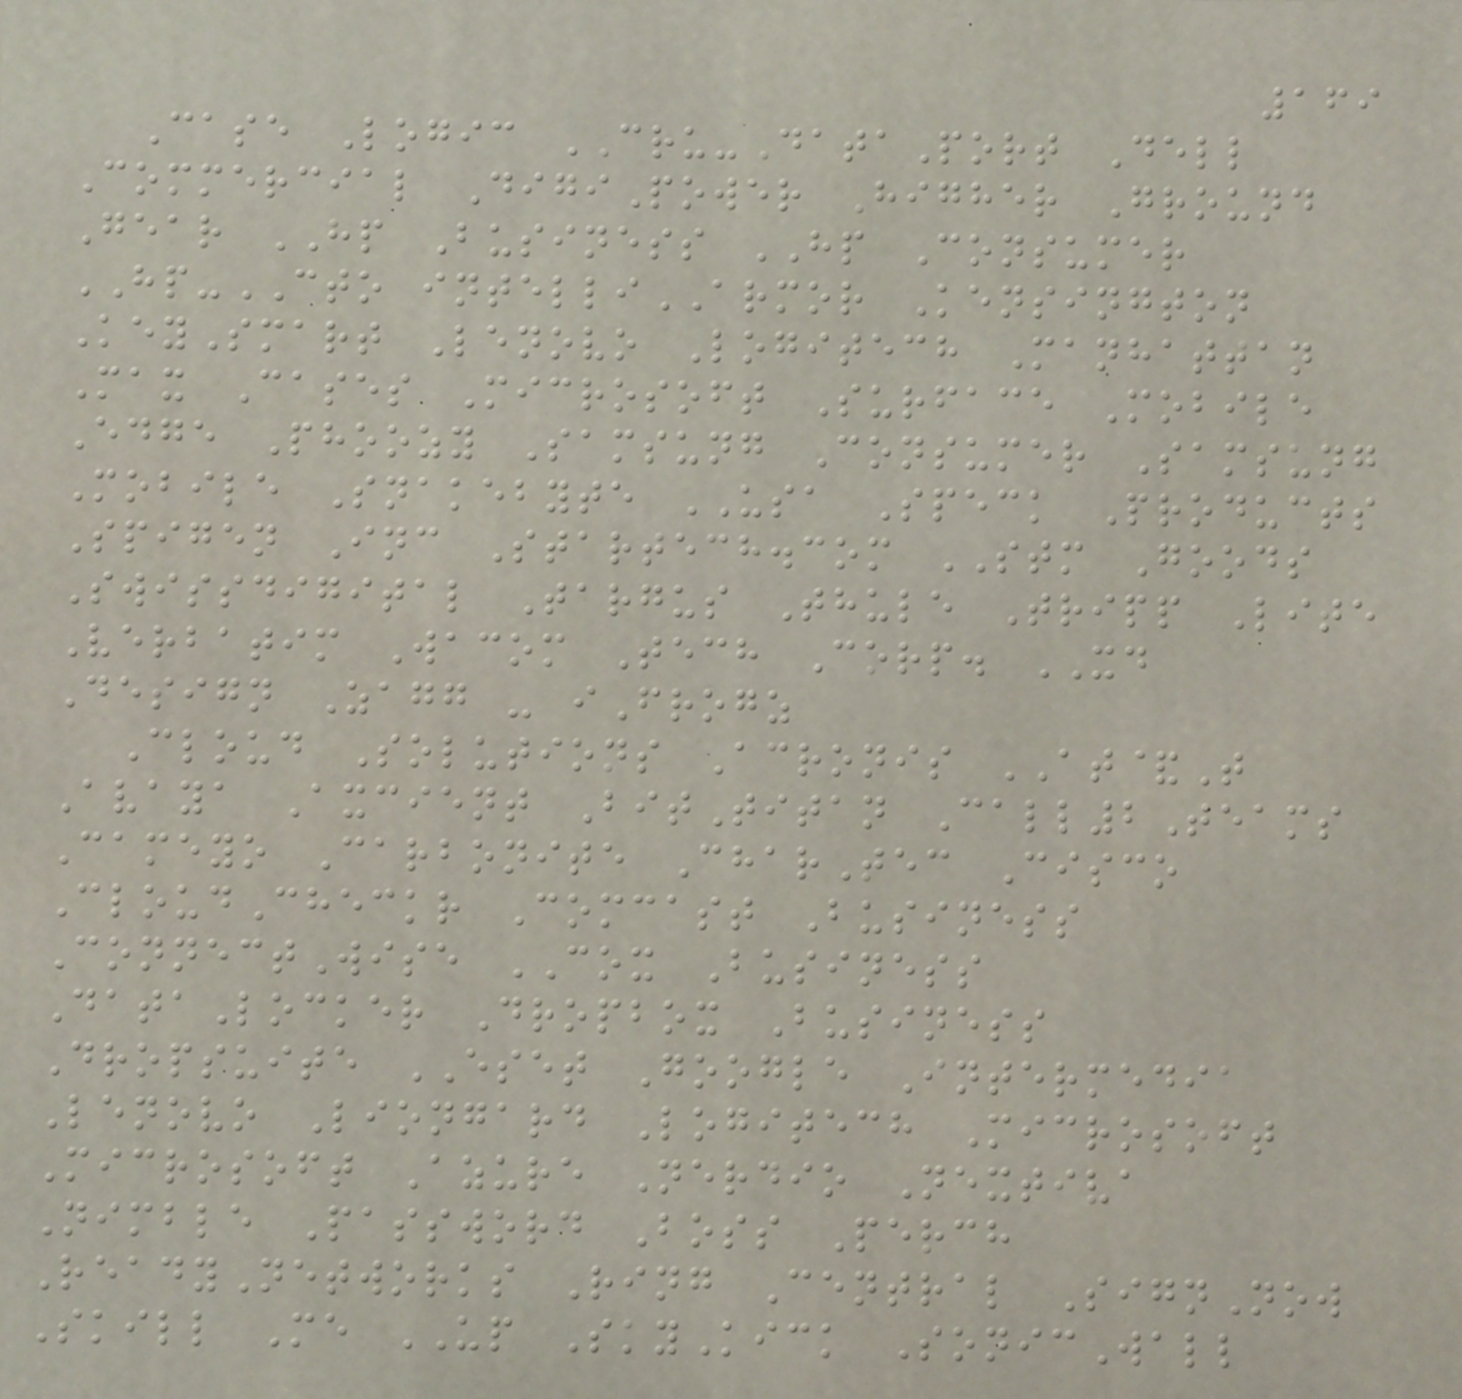169
Case Logic CRU-DataPort Dell
Commercial DigiPower Higher Ground
Gear HP Business HP Consumer
HP-CTO intelliARMOR Kensington
KeySmart Lenovo Logitech Manhattan
Max Cases Microsoft Surface Mobile
Edge Phoozy Samsung Consumer Samsung
Mobile Snakebyte USA Speck Products
Spigen Inc Startech.com STM Goods
Swissdigital Targus Thule Tripp Lite
Verbatim Wacom Tech Corp. XD
Design Zagg - iFrogz
Cloud Solutions Acronis AT&T
Avaya Axcient BitTitan Call2Teams
Cameyo Carbonite CharTec Cisco
CloudCheckr Comcast Business
ConnectWise COX Business
DataLocker Dropbox Business
Dropsuite ESET Google Intermedia
Lenovo Liongard Logitech Microsoft
Microsoft Azure Nerdio Nextiva
Nimble Password Boss Perch
ReadyNetworks Ring Central SignNow
Skill Me UP SkyKick SonicWall
